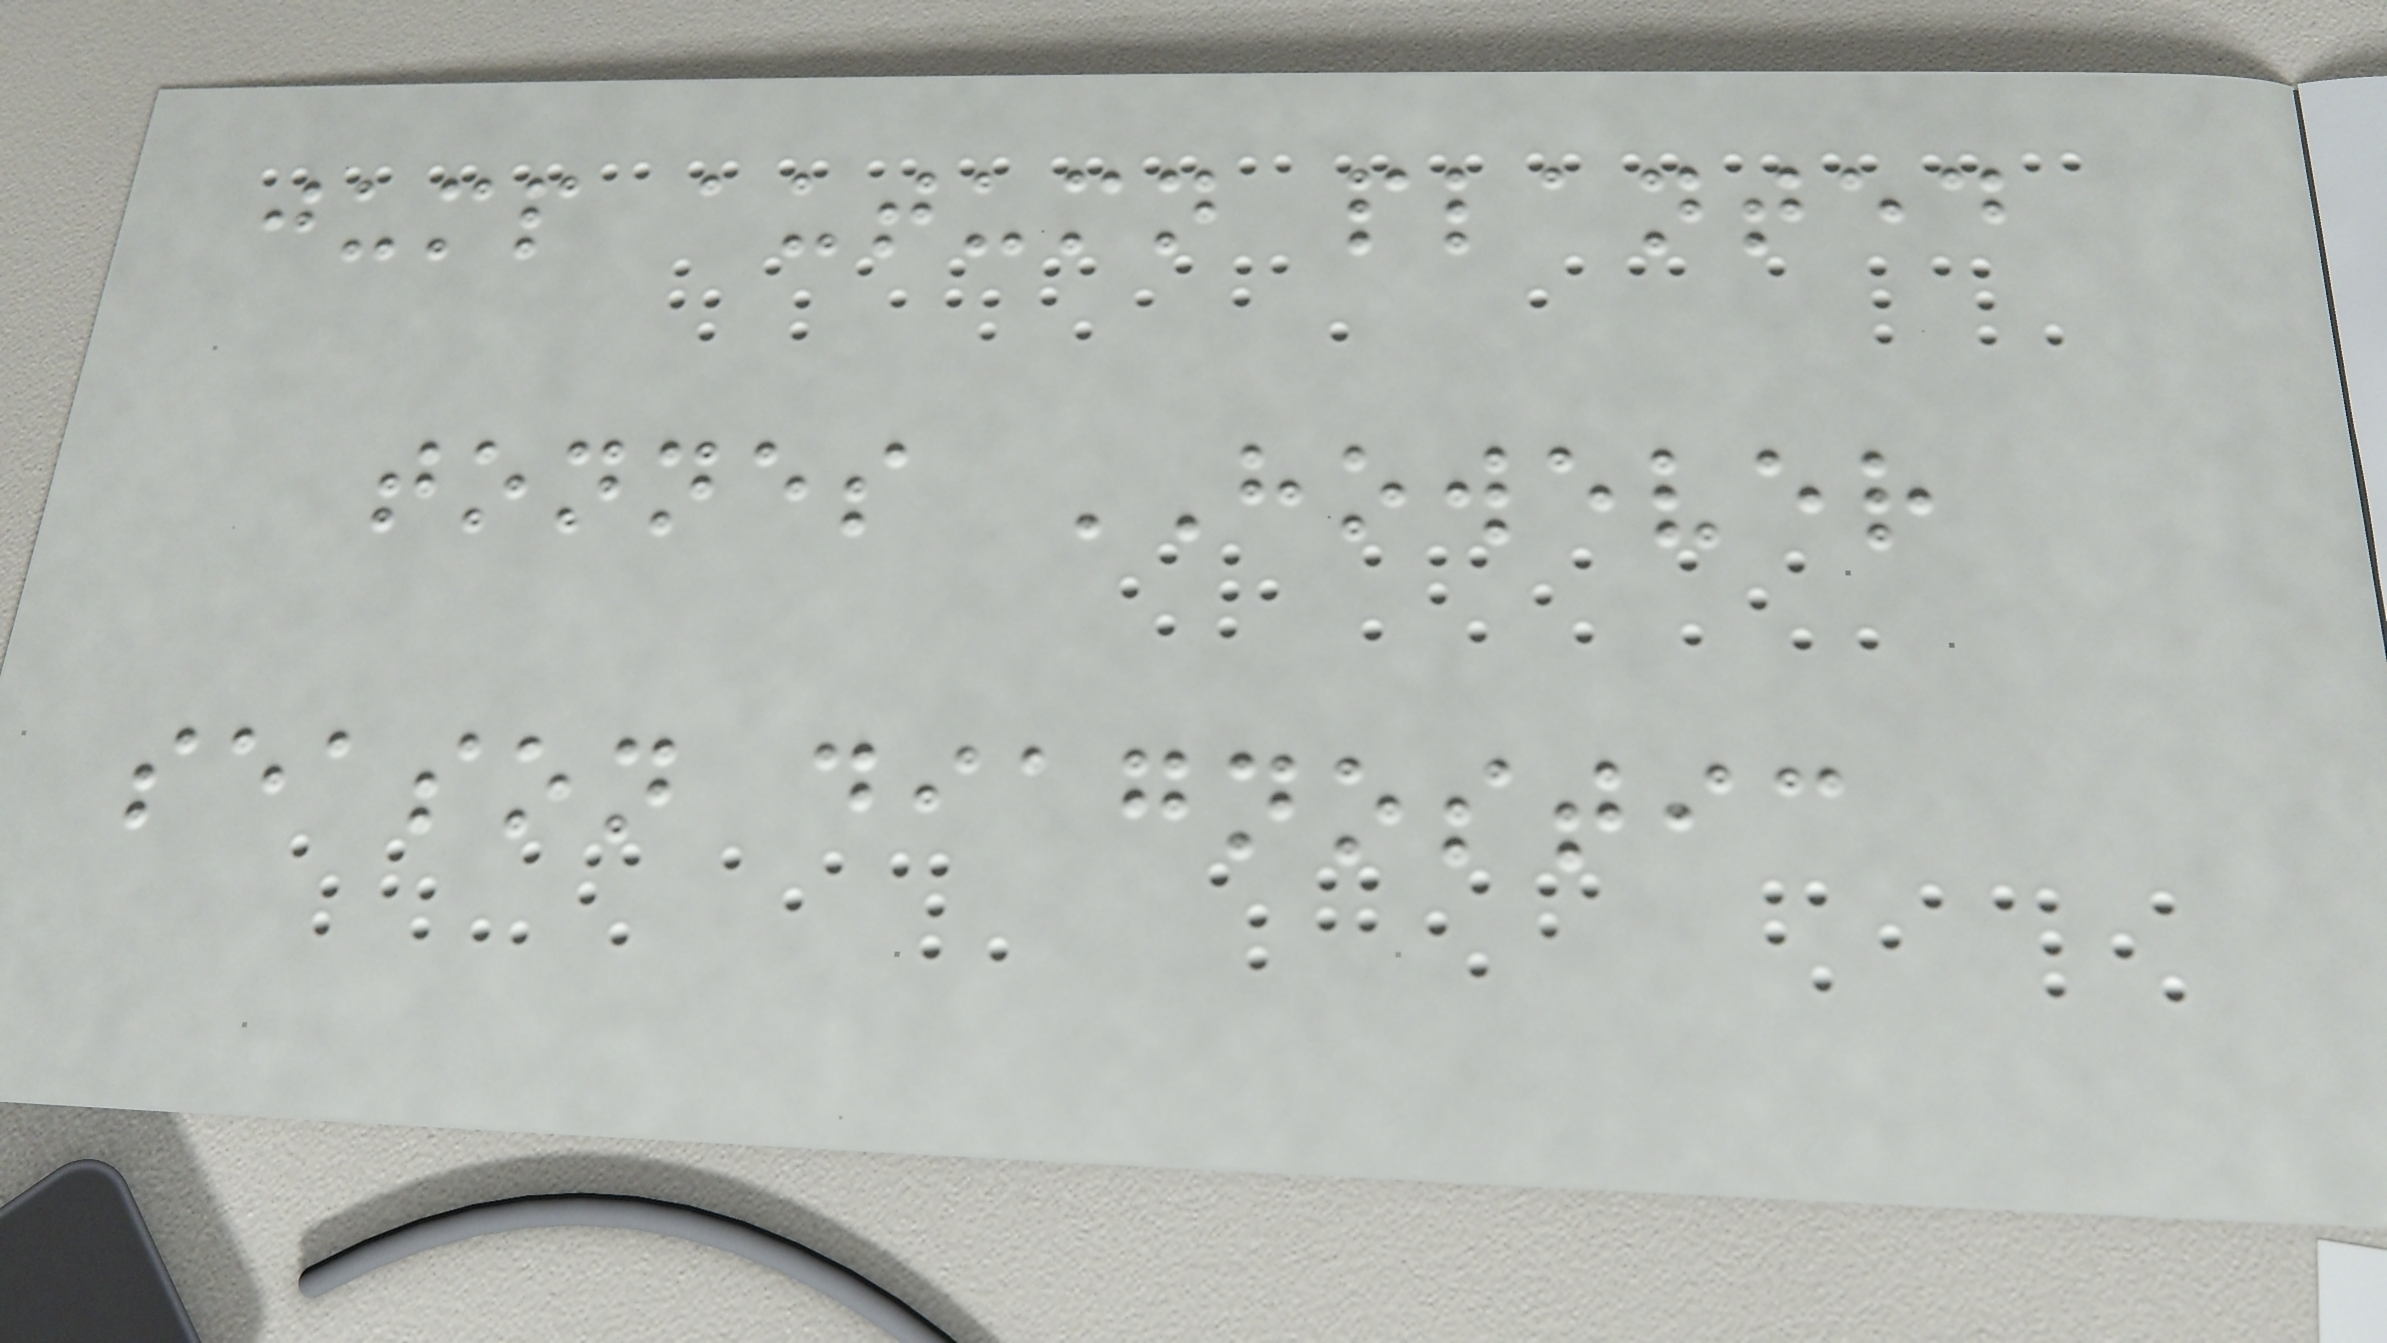jump autumn planted
tonnes HOWEVER
season diagnostic
